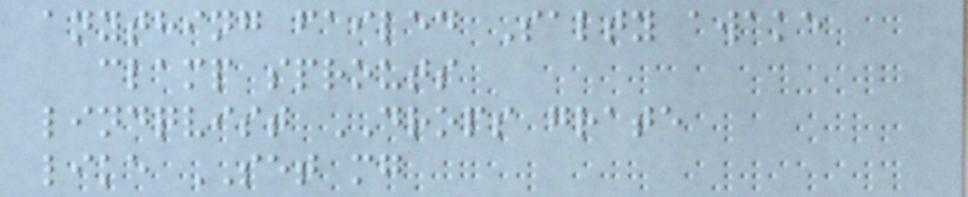anything failed Salty awake
clamp sprouts
lindqvist DROPS grate
like SET mg
